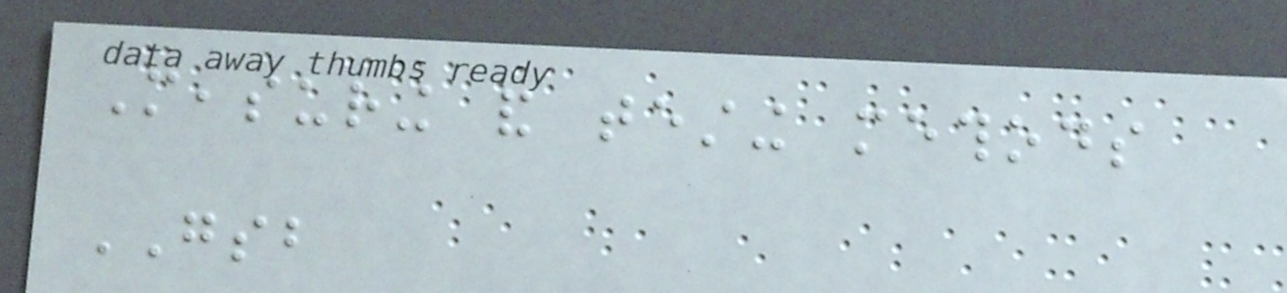Measuring and testing methods
GSB
